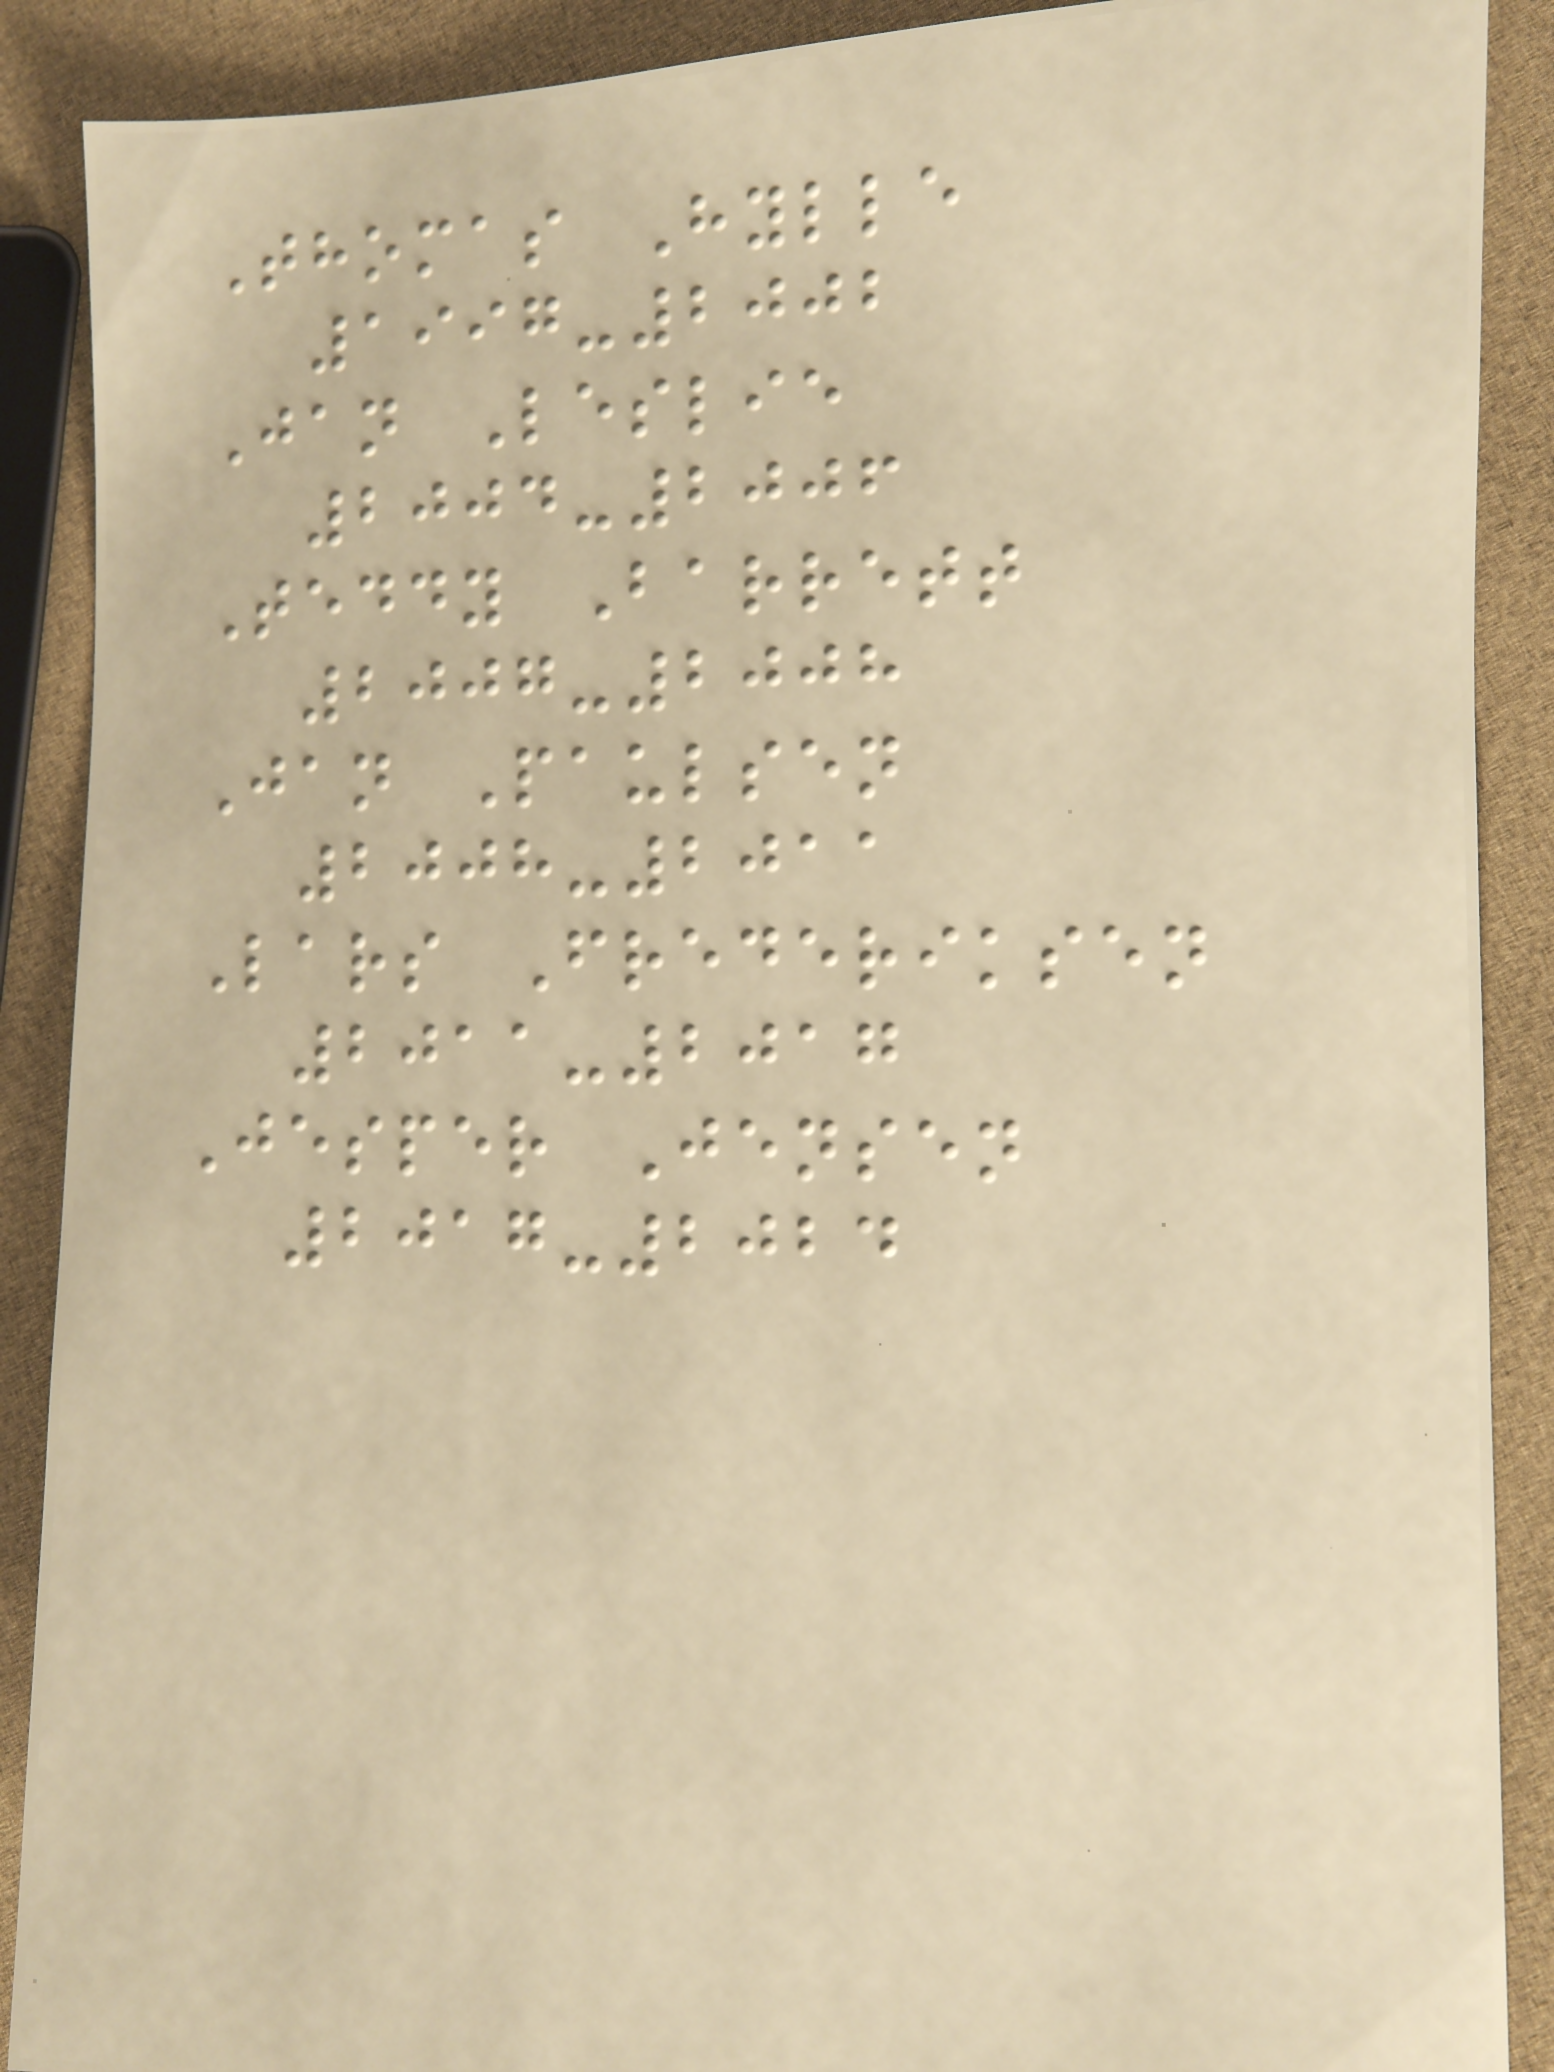Thomas Hylle
1997-2002
Jan Leslie
2004-2006
Teddy Barrett
2007-2008
Jan Paulsen
2008-2011
Lars Frederiksen
2011-2017
Jesper Jensen
2017-2024
